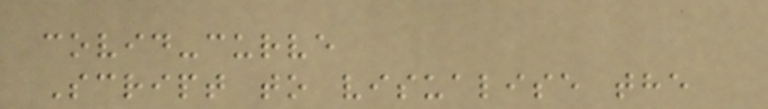covid-curve
Script to visualise the
